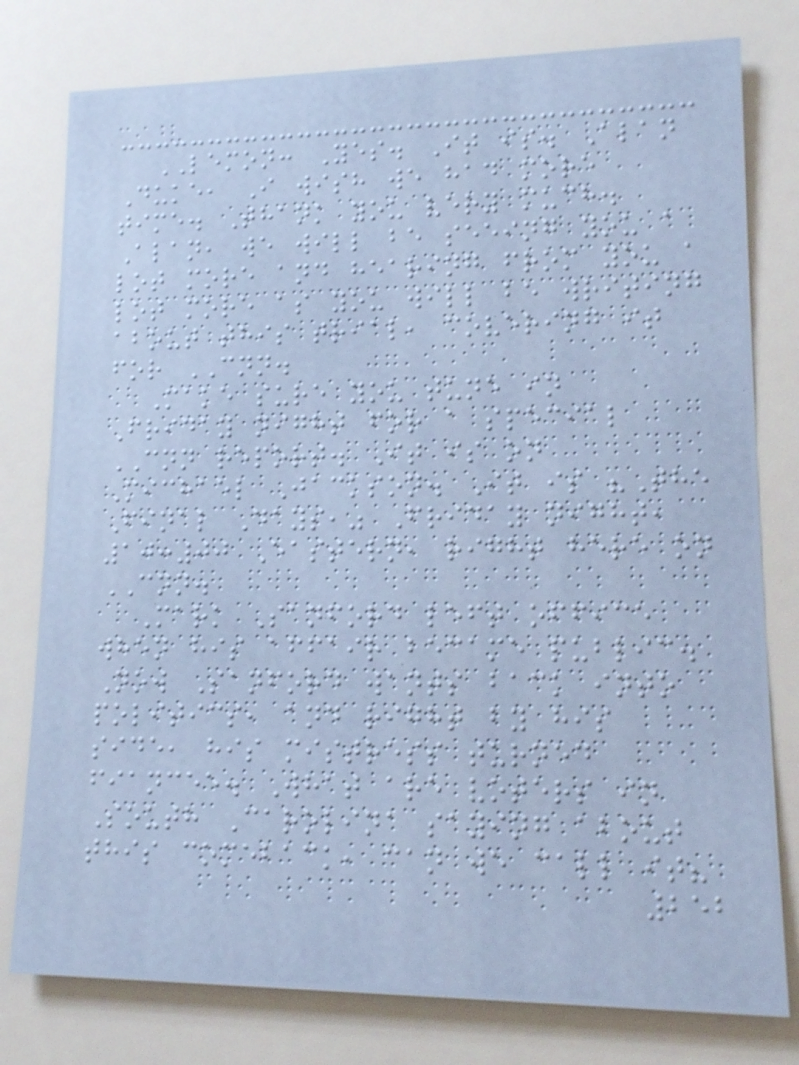LEMON: Yes. It is. Alan
Duke, I wish we had more
time. Thank you very much.
Alan, we will be seeing you a
lot more and hearing from you a
lot more as you will be writing
about this trial, covering it
for CNN.
Make sure you tune in
Friday night for a special
CNN report. It is on
Michael Jackson. It is "The
Final Days," Friday night,
10:00 Eastern, right here on
CNN.
Mark Sanford left office
when his affair became public.
Now Sanford wants back into
politics, and right by his
side, his mistress turned
fiancee. What are voters in
South Carolina saying about
this comeback, can we call it?
252
